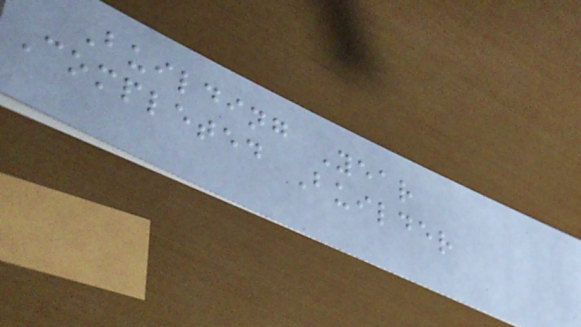Building Year
Completed Builder
